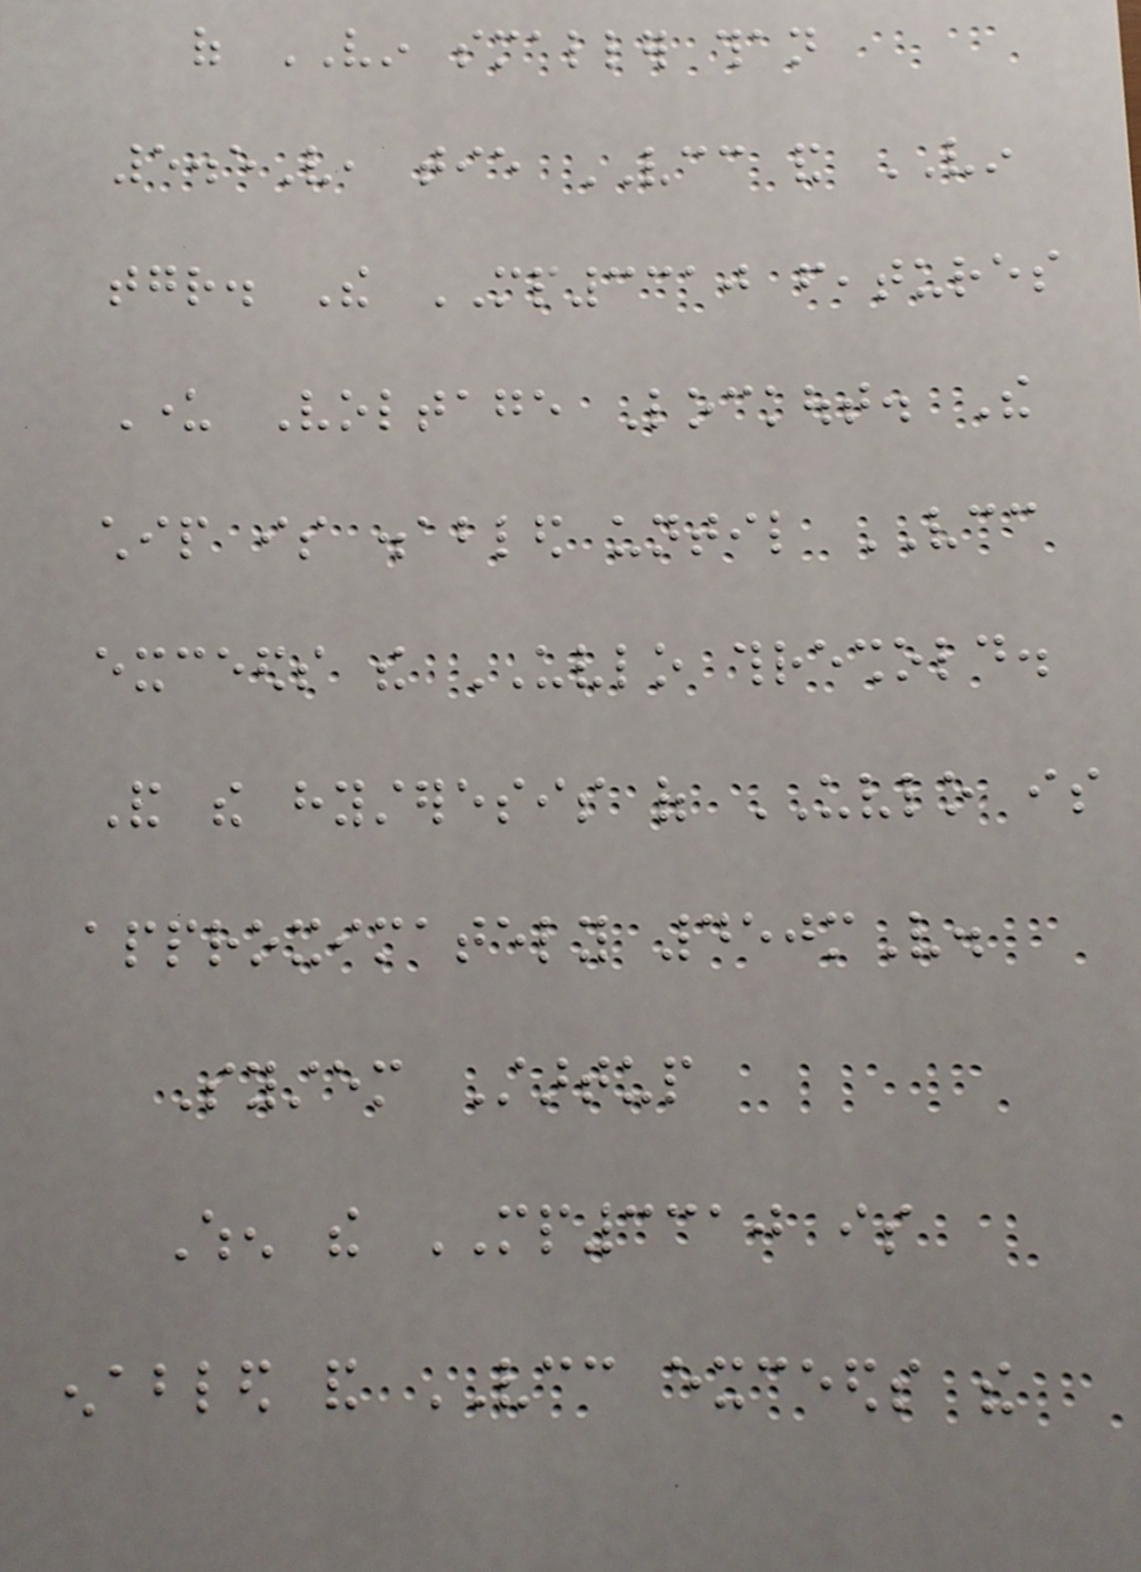of VIN smaller than
5.5V, tie VCC and VIN
together. The MP3310 features
Under Voltage Lockout. The
chip is disabled until VCC
exceeds the UVLO threshold.
And the hysteresis of UVLO is
approximately 450mV.
System Startup
When the MP3310 is
enabled and VCC exceeds the
